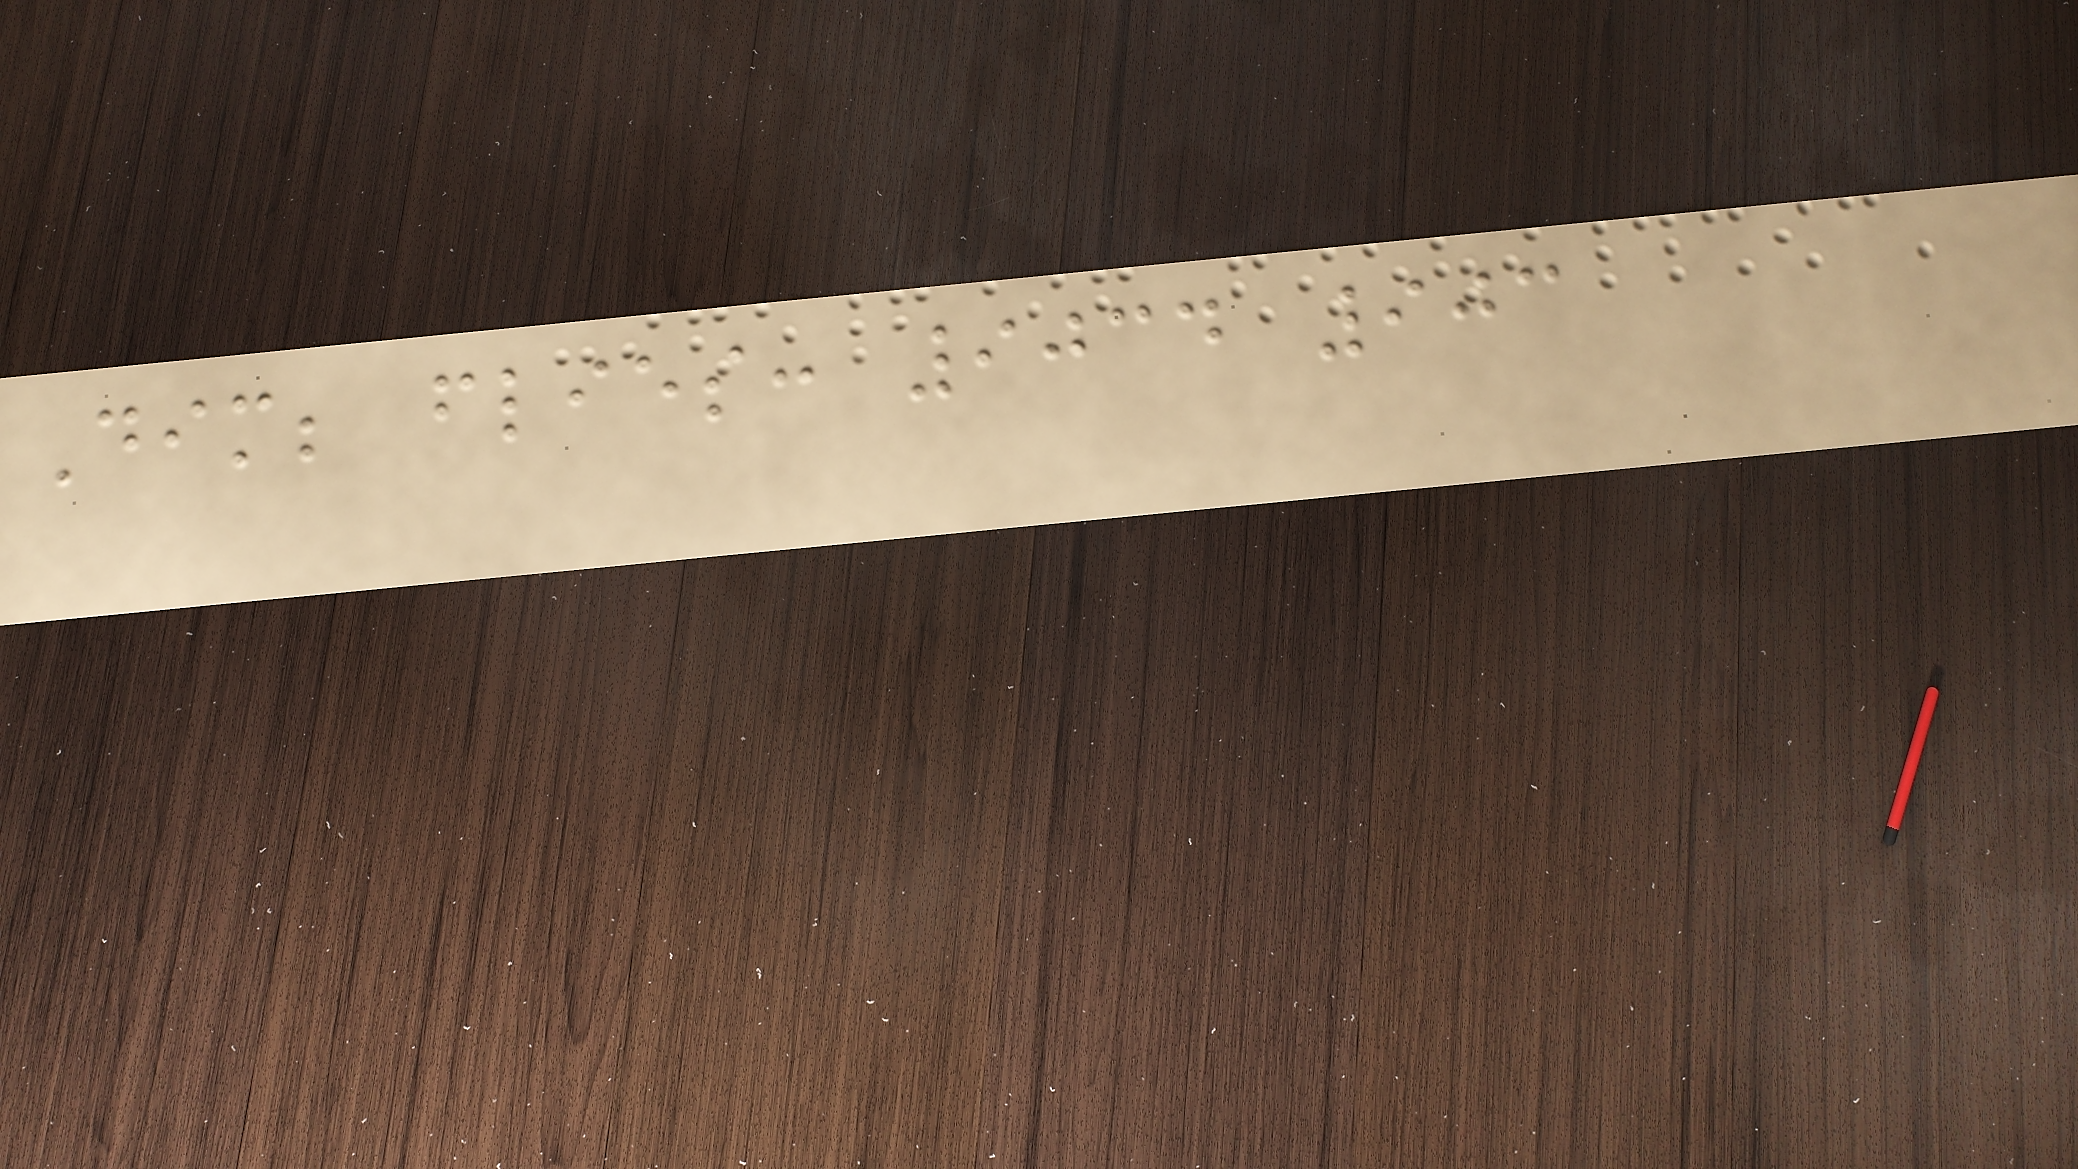Dim; flies: 9034 903
